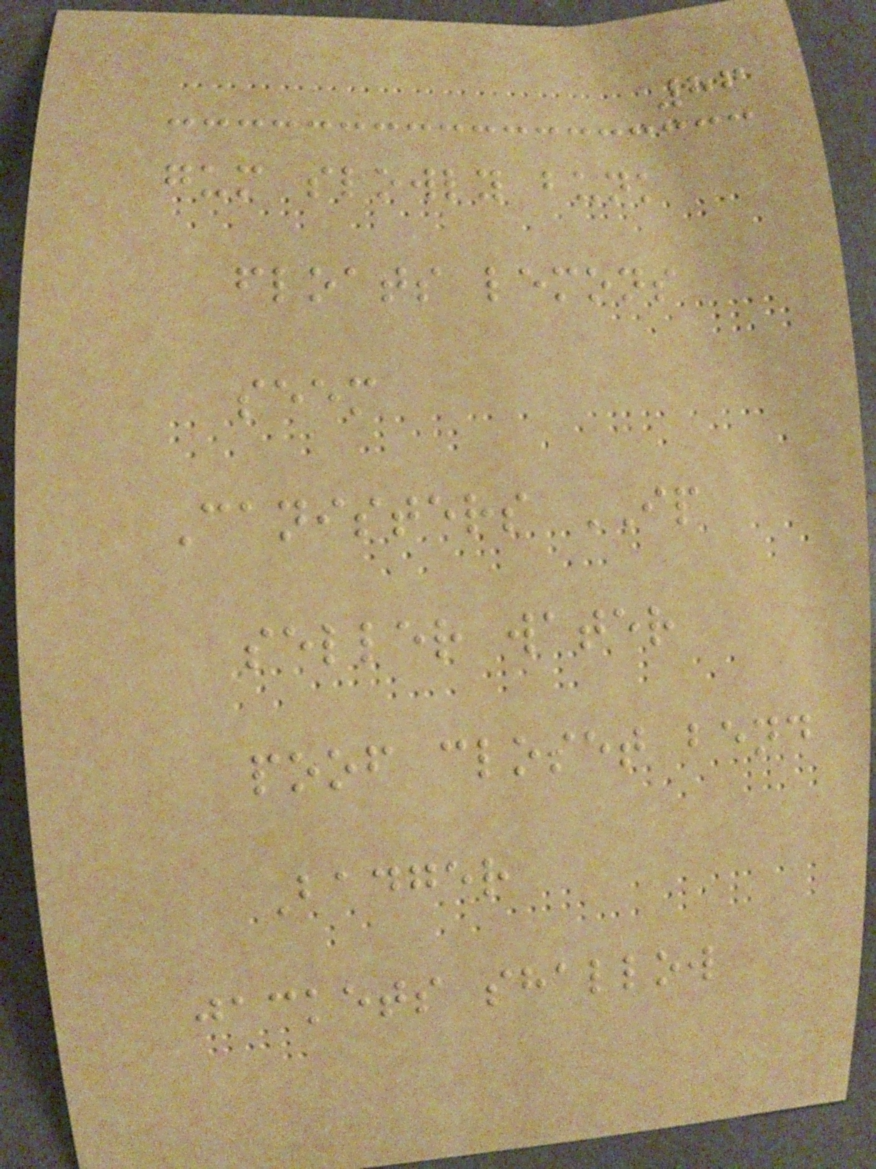86
gum slowly bunk
floats lemons
seem
Canisters IP
seller water
poof closet bend
Badger
jackets shallow
